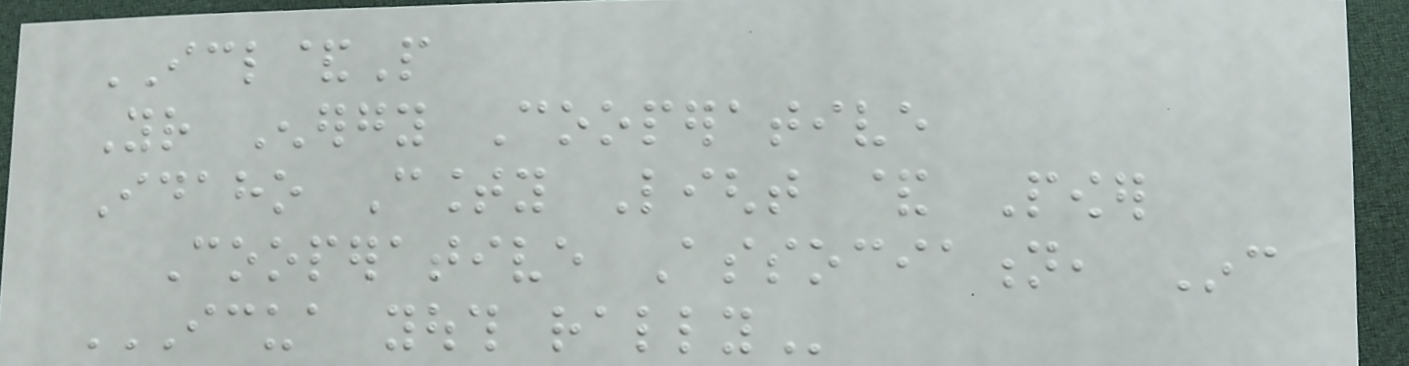ICL&P
Your Energy Cooperative
Idaho County Light & Power
Cooperative Association, Inc
ICUA YOUTH RALLY
